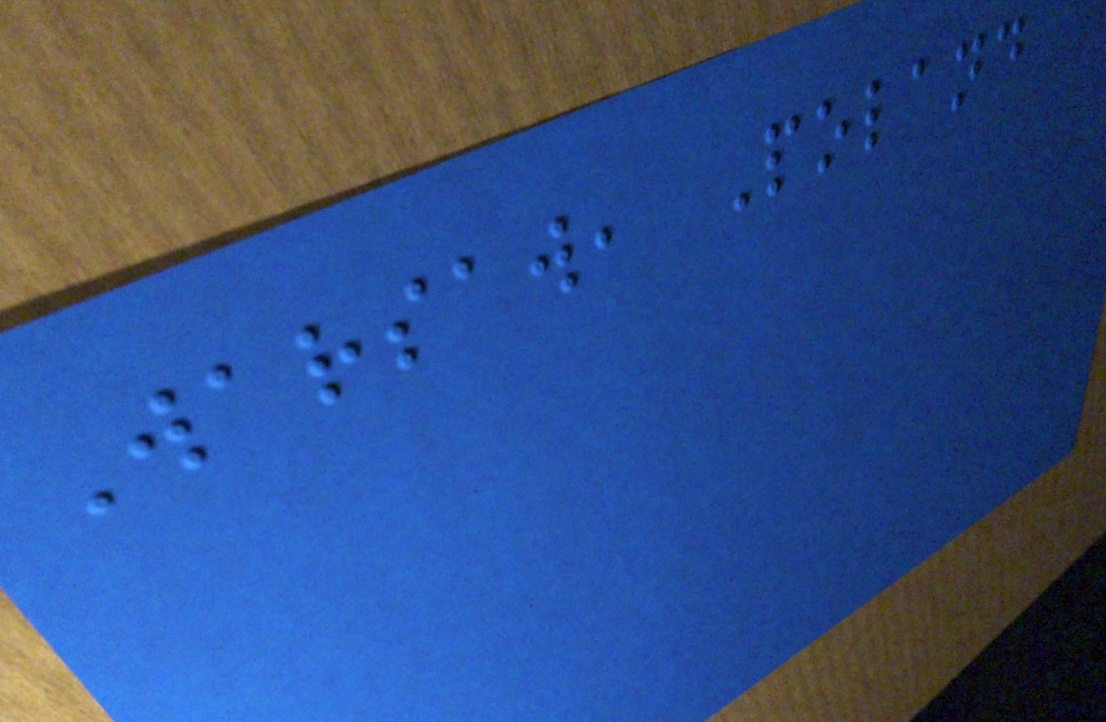Warsaw, Poland
